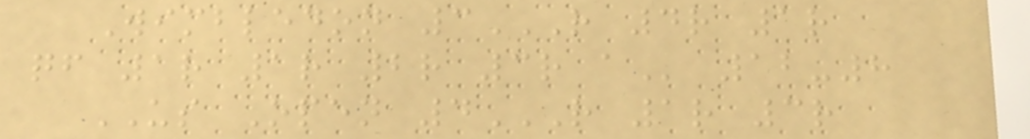Wimbledon 3R 4R 1R
QF 1R 1R 2R 3R A 12-8
US Open 4R 1R 3R
